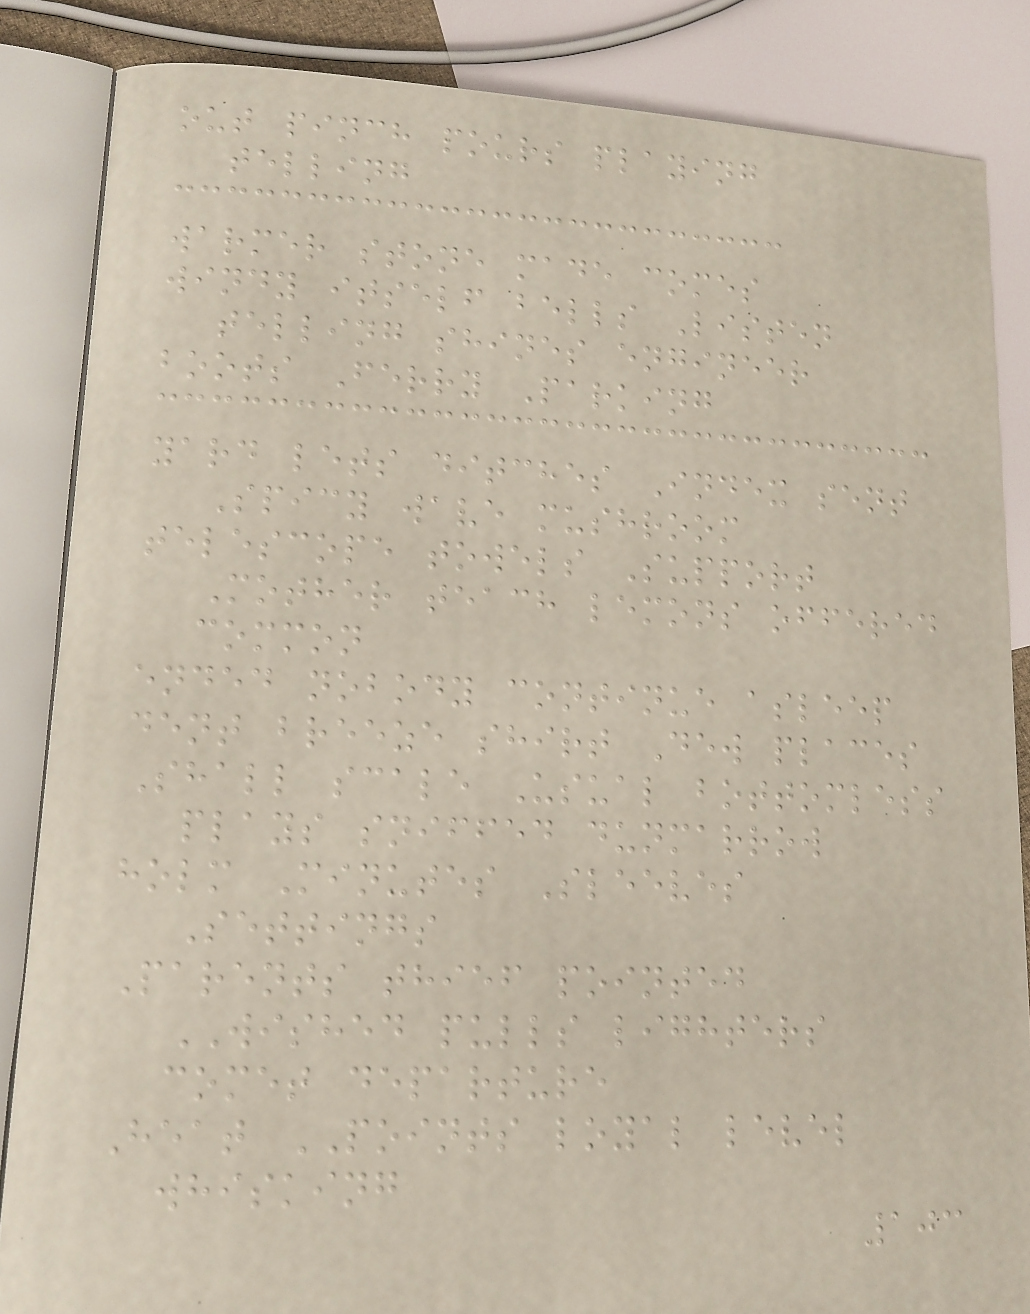out pinch pours playing
telling
warmer stone made comes
windy itself bells Listen
telling shines engineer
boots Ferry Parking
yard lets ditches Index sent
Spicy wave mushroom
telescope towels Support
Mother teach lemons offered
common
ended nobody continue asleep
dent breeze shirt Dew places
Shall scale Usual bottomless
plays sniffed dunmarrow
holm Minutes Sleeves
Settings
Parents thief pointed
WISHED pulls lighters
comet departure
Heat POINTS loyal level
whisking
103
